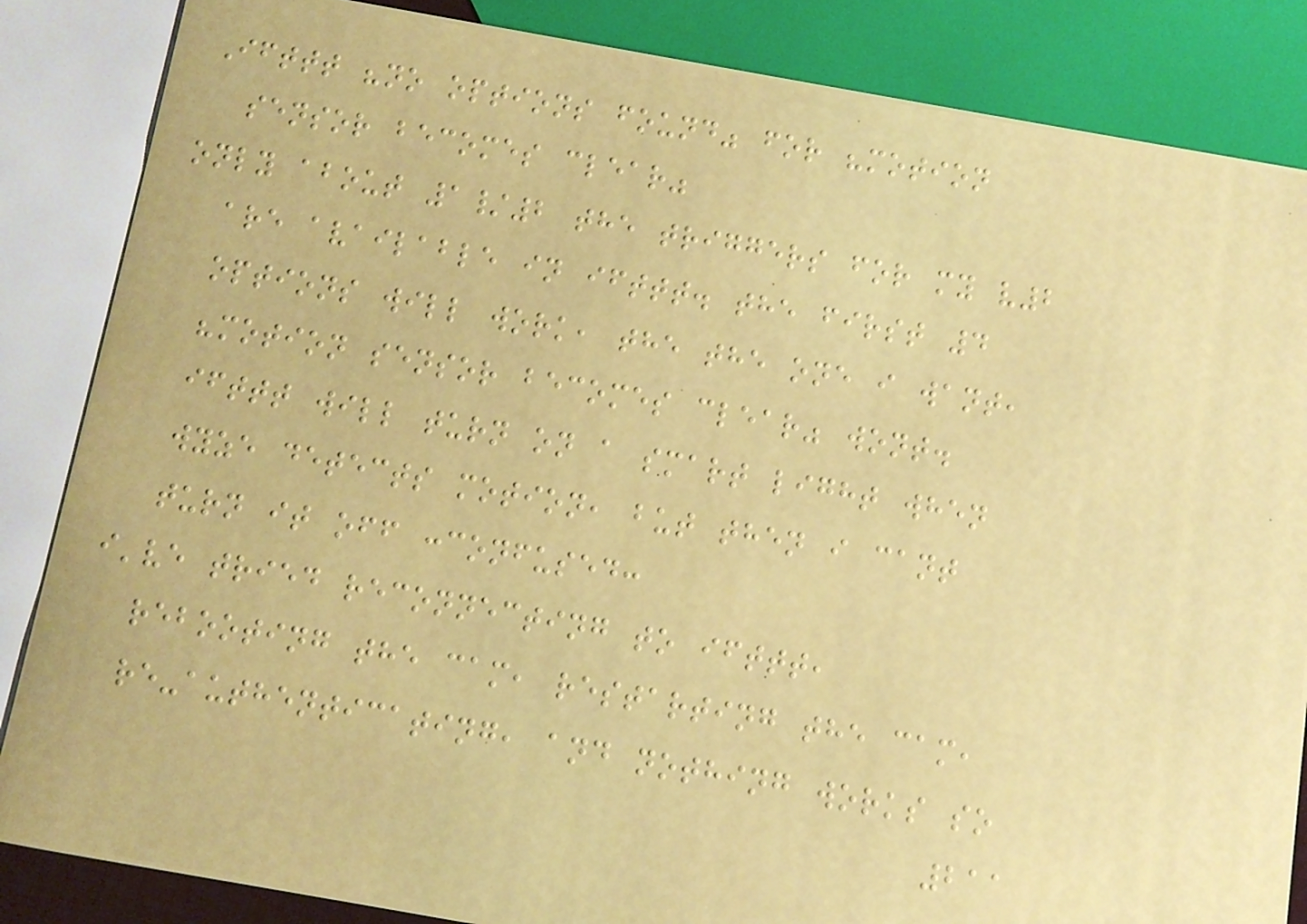Ifttt "no options found" for "motion
sensor becomes clear"
only about 1/2 the triggers for my v2
are available in ifttt. the first 4
options will work, the the one i want,
"motion sensor becomes clear" wont.
ifttt will turn on a smart light when
wyze detects motion, but then i cant
turn it off :confused:
i've tried reconnecting to ifttt,
rebooting the cam, restarting the cam,
re-authenticating, and nothing works so
211
